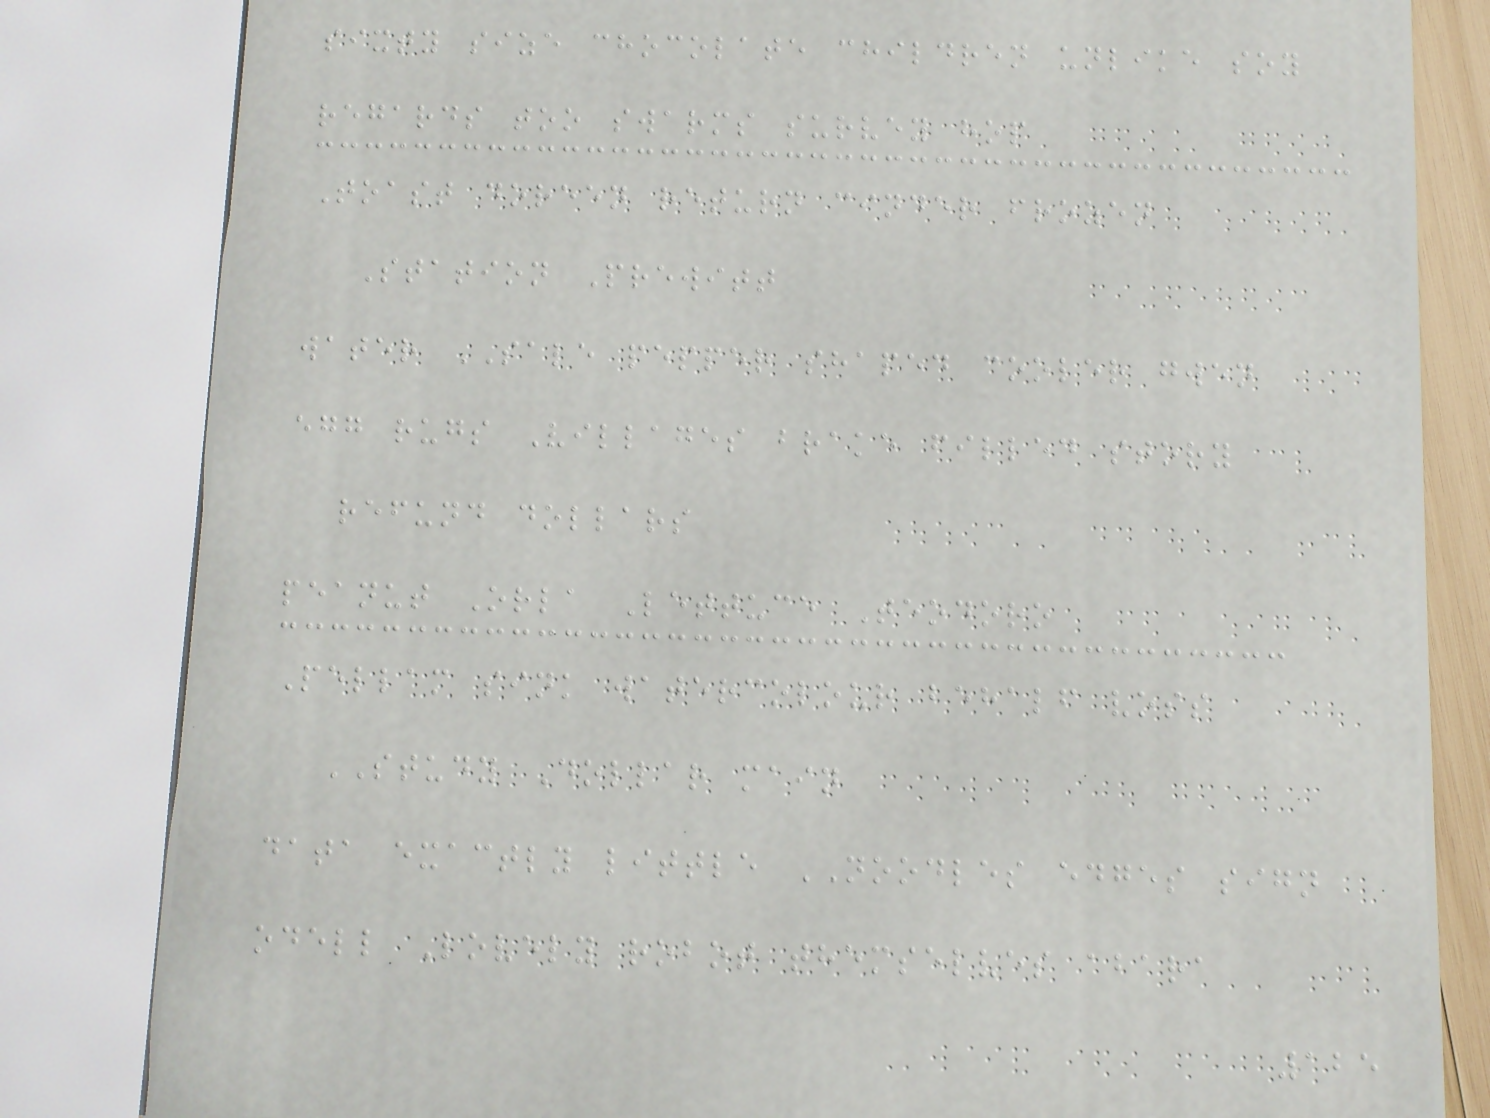sixty size chocolate children unlike soy
regards too swarms survey hop
Toast doreen return cinder frozen
Station Prewitt
water SALE pepper shaped cooler gwen
egg rugs Villages brake filled story
refund dollars
peanut Orla Lettuce Teodoro
Pellam sink watercolour behalf voss
STUDY Dollar main
data exactly little NOODLES edges sign
odell Lovely robot themselves abara
125
